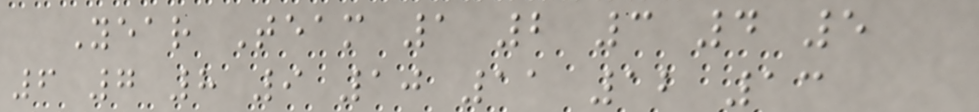Year Team 1 2 3 4 5
6 7 8 9 10 11 12 13
